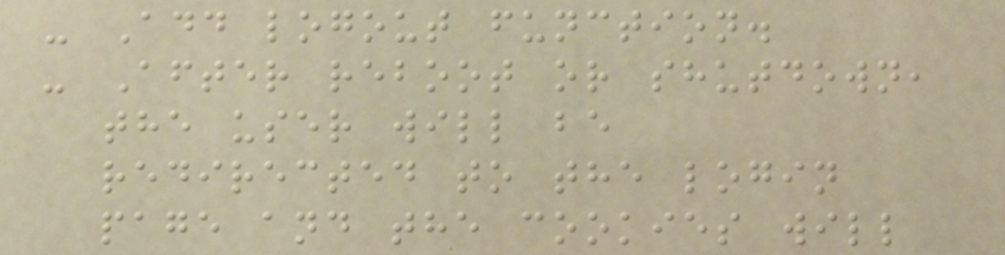- Add logout function.
- After reboot or shutdown,
the user will be
redirected to the login
page and the cookies will
